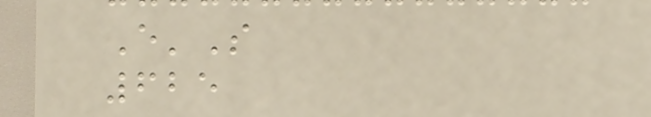E'S
625
